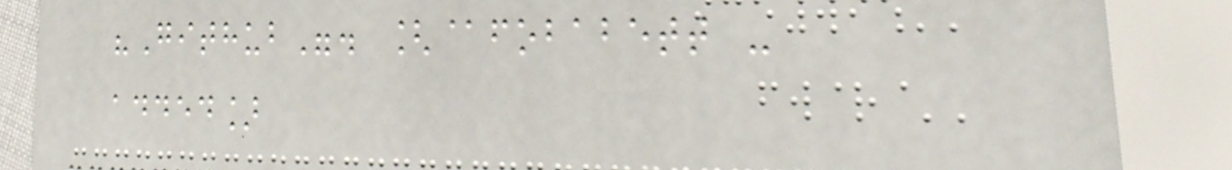"Github". [@fobabett -
added]
